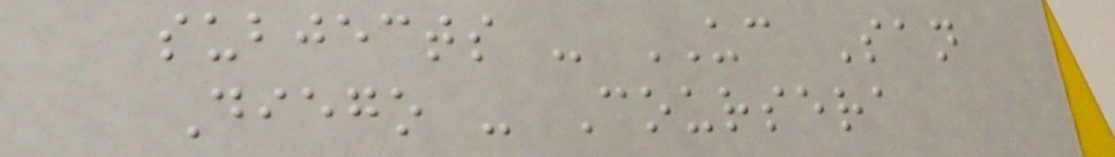subjects - UC San
Diego - Coursera
